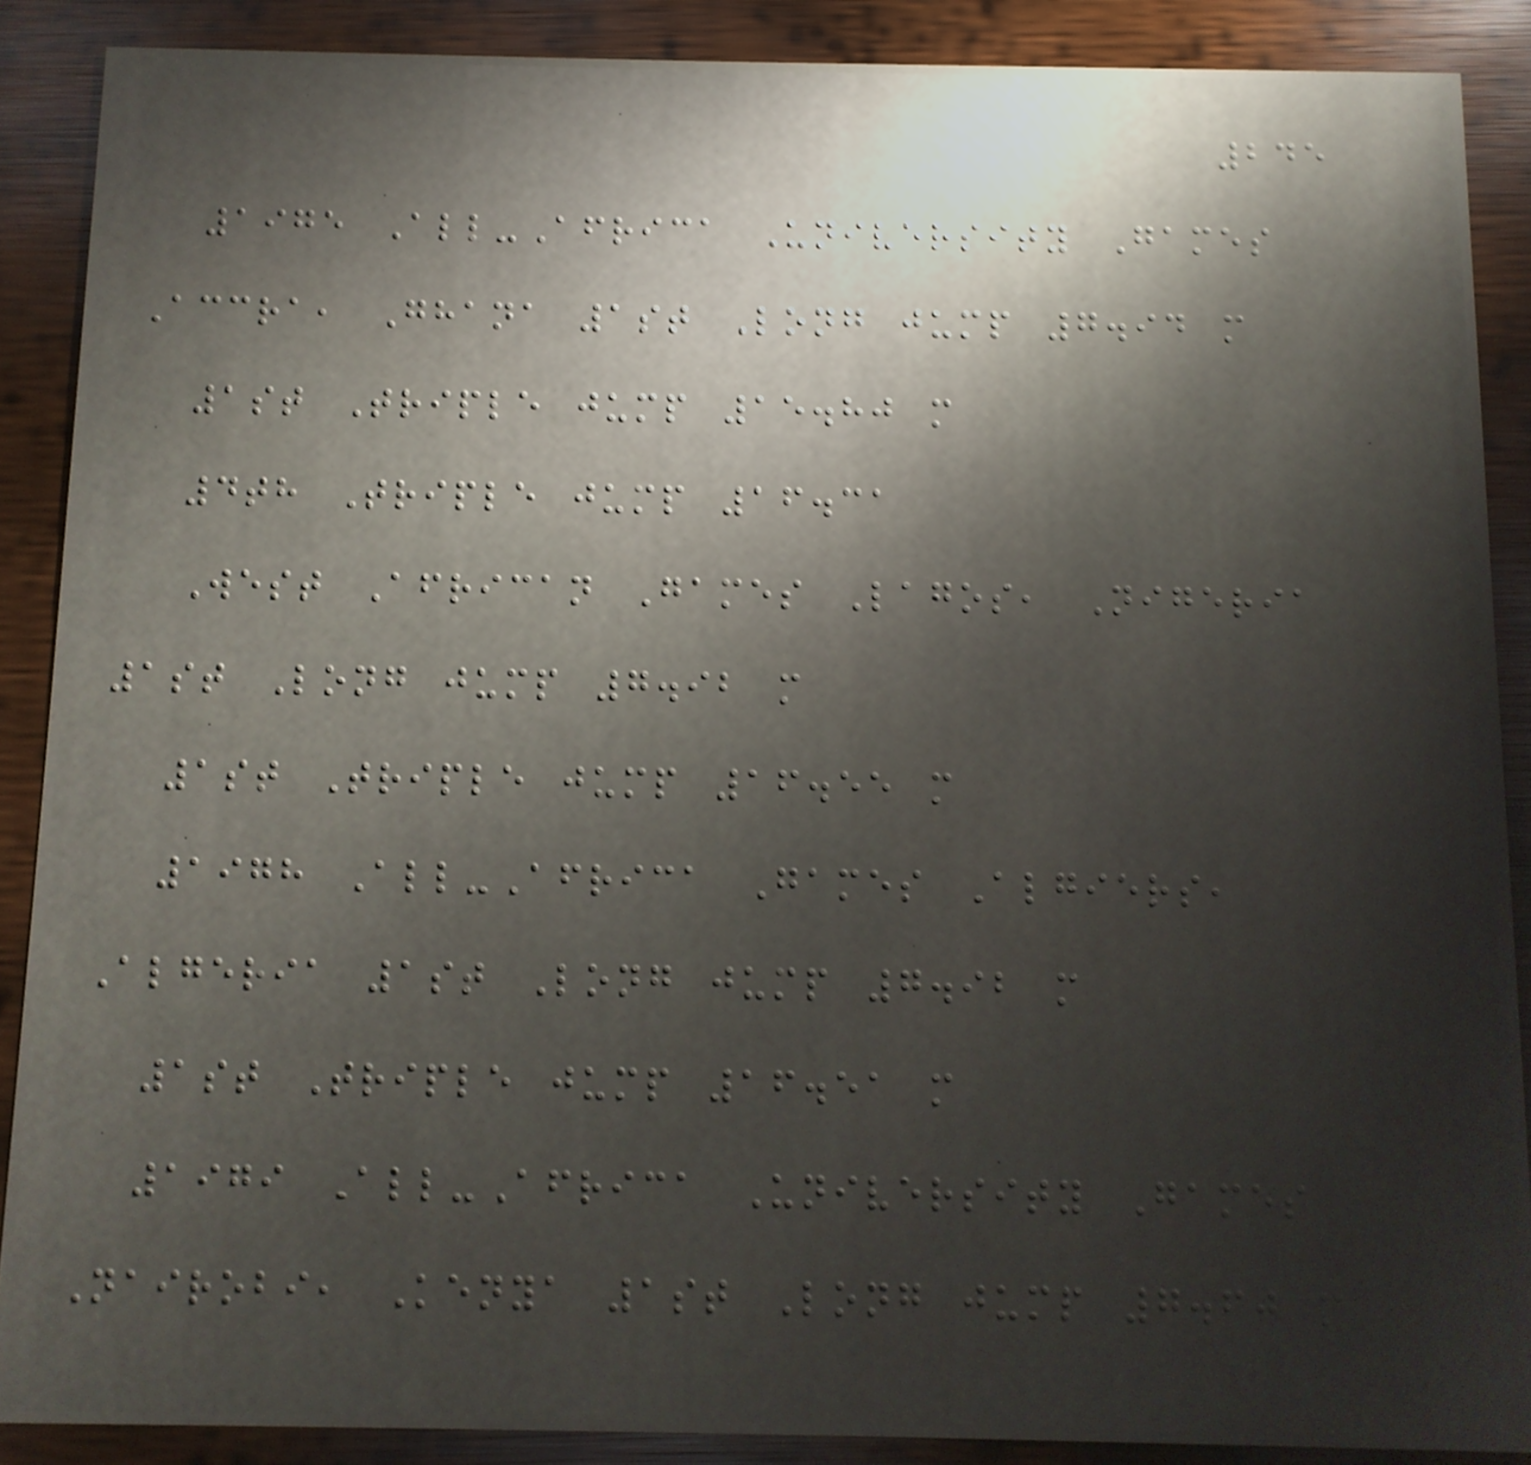245
1975 All-Africa University Games
Accra, Ghana 1st Long jump 7.94 m
1st Triple jump 15.80 m
4th Triple jump 16.31
West African Games Lagos, Nigeria
1st Long jump 7.92 m
1st Triple jump 16.55 m
1978 All-Africa Games Algiers,
Algeria 1st Long jump 7.92 m
1st Triple jump 16.51 m
1979 All-Africa University Games
Nairobi, Kenya 1st Long jump 7.60 m
